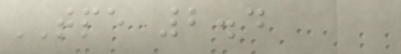TPE 2.4
